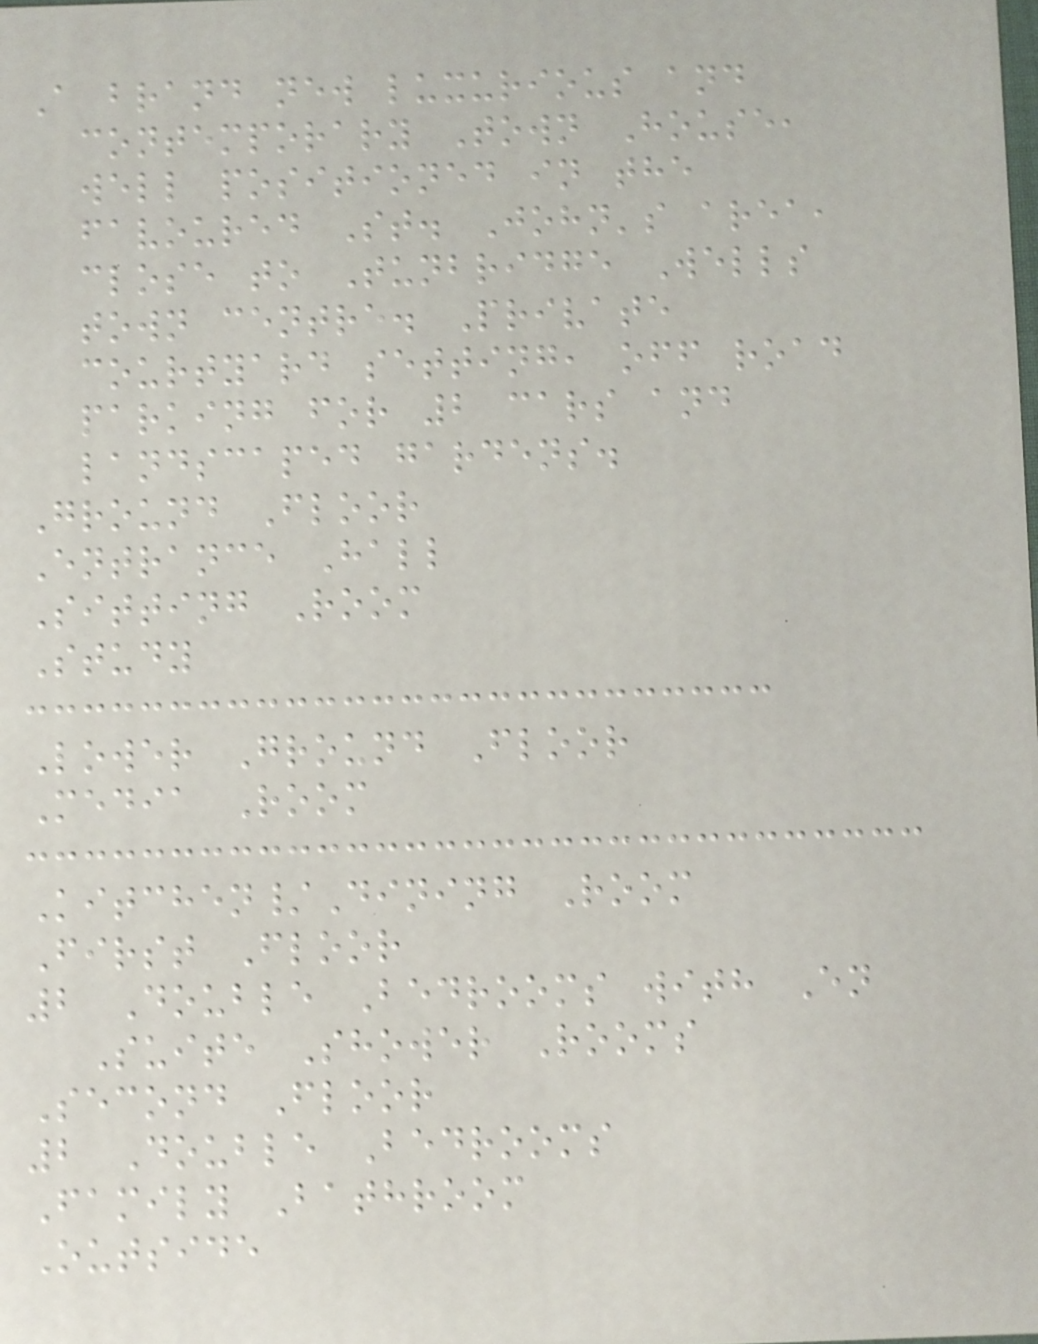A brand new luxurious and
contemporary Town House,
well positioned in the
favoured St. John's area,
close to Tunbridge Wells
town centre. Private
courtyard setting, off road
parking for 2 cars and
landscaped gardens.
Ground Floor
Entrance Hall
Sitting Room
Study
Lower Ground Floor
Media Room
Kitchen/Dining Room
First Floor
2 Double Bedrooms with En
Suite Shower Rooms
Second Floor
2 Double Bedrooms
Family Bathroom
Outside
